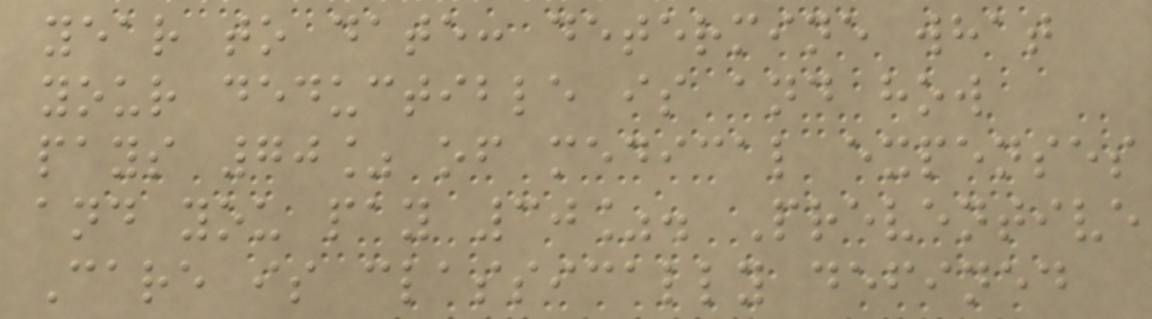year to date: determine what
your deductible is and how
pays 70% of medical expenses
and you pay 30%. Preventive
Care is classically defined
